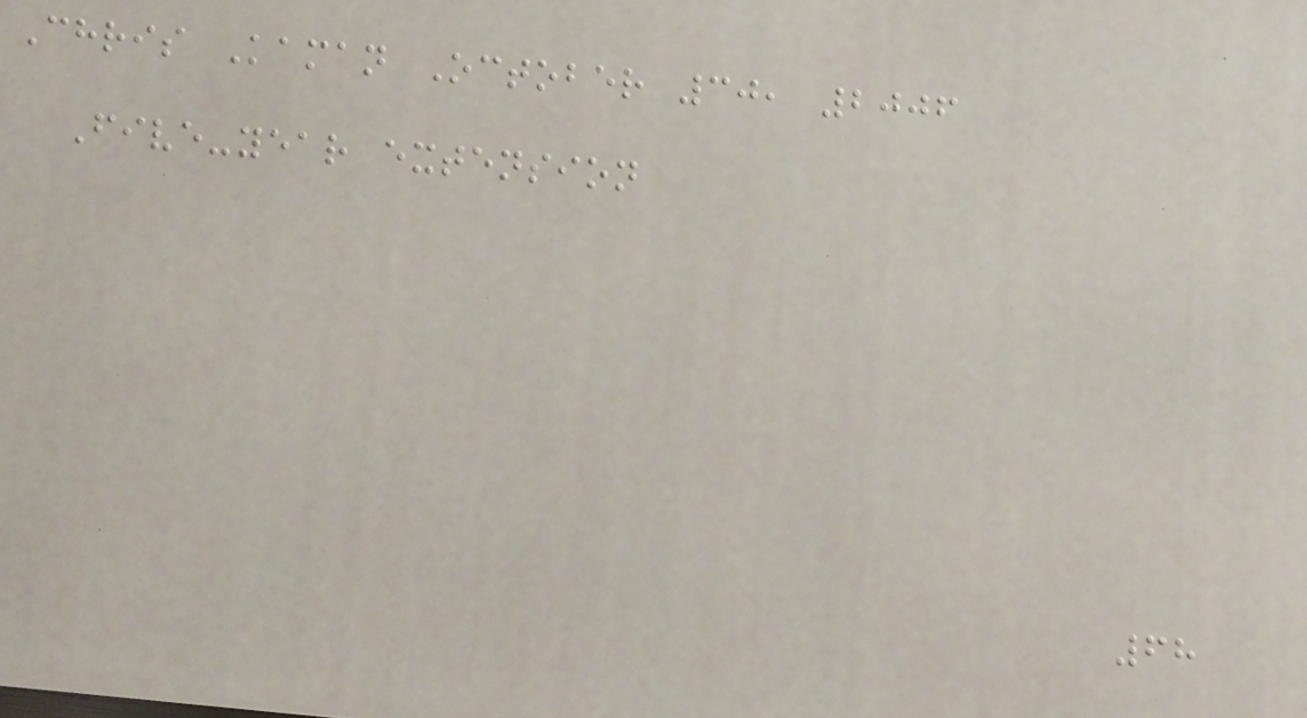Chris Kaman October 30, 2006
Five-year extension
68
